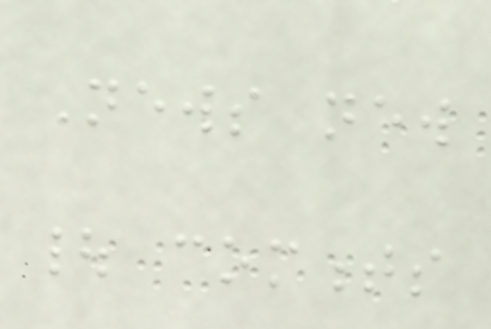News new
| comments
